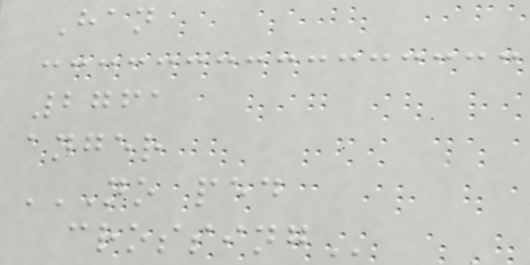Han
2761
anger
NO PED
CROSSING
